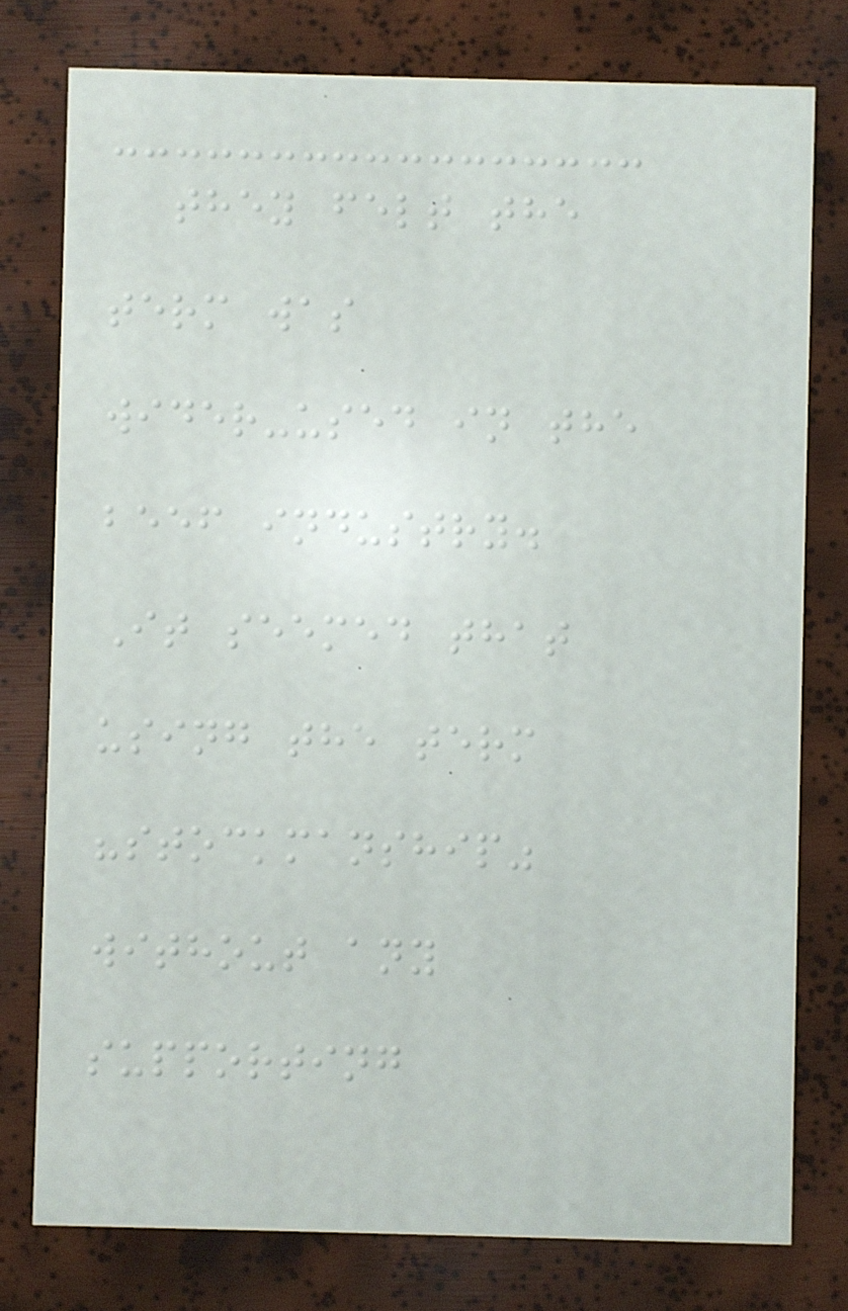they felt the
term was
wider-used in the
beef industry.
It seemed that
using the term
"stockmanship"
without any
supporting
